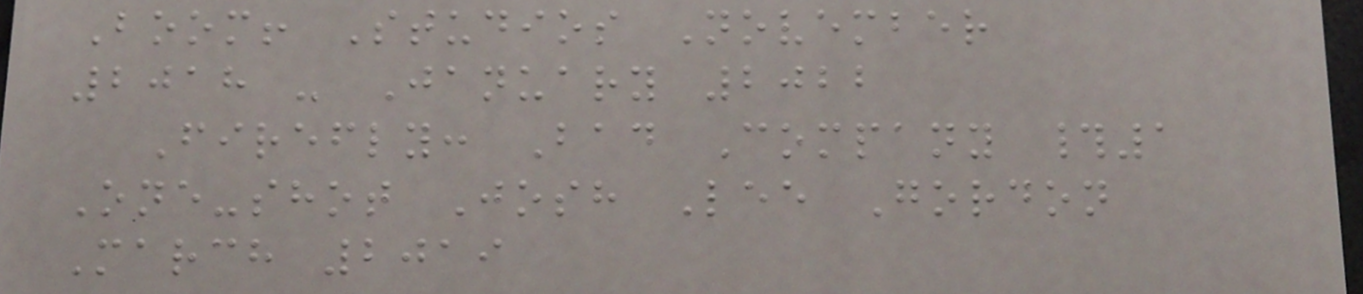Boom! Studios November
2018 - January 2022
Firefly: Bad Company #1
One-shot Josh Lee Gordon
March 2019
